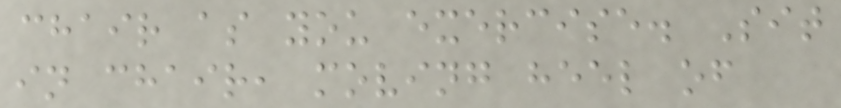chair as you exercise. Sit
in chair, moving heel of
